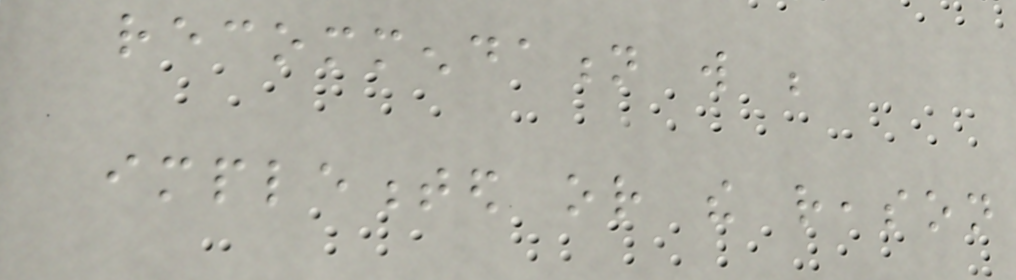recommendation will be
implemented or the reason
